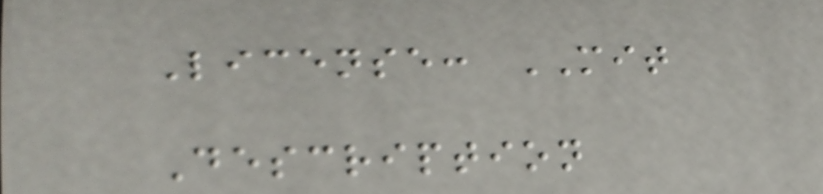License: MIT
Description
